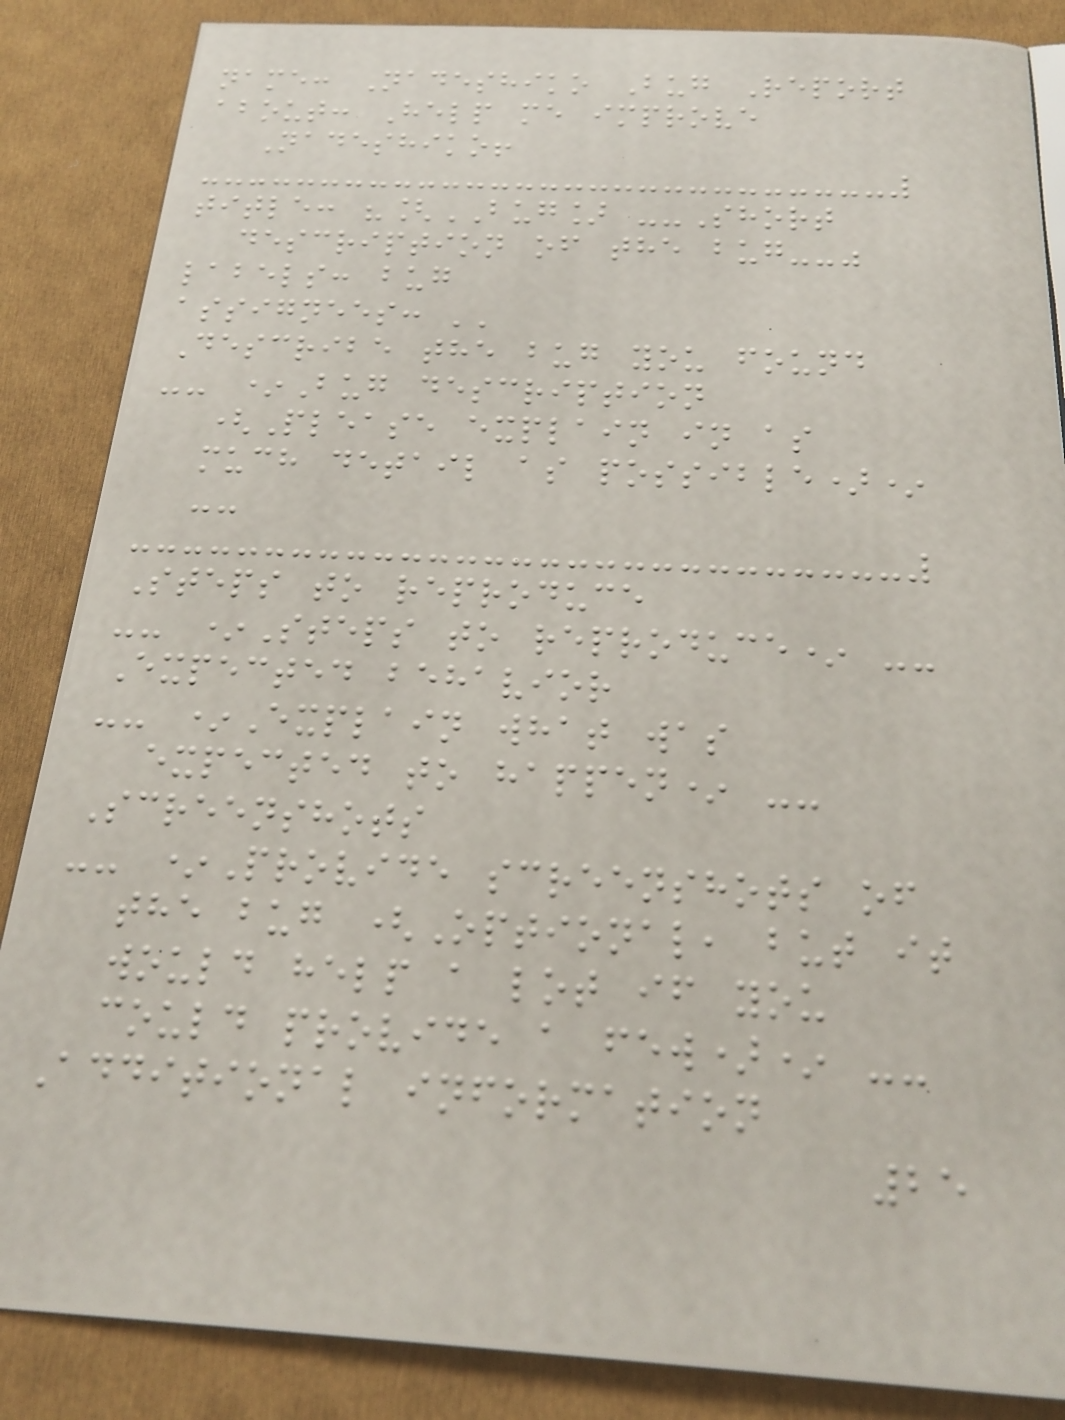name: Nadeshiko Bug Report
about: Help me improve
Nadeshiko!
title: "[BUG] --Short
description of the bug--"
labels: bug
assignees: ''
Describe the bug you found
-- *Bug description
(Please explain in as
much detail as possible)*
--
Steps to reproduce
-- *Steps to reproduce* --
Expected behavior
-- *Explain what was
expected to happen* --
Screenshots
-- *Provide screenshots of
the bug (Optional, but it
would help a lot if you
could provide a few)* --
Additional information
25
